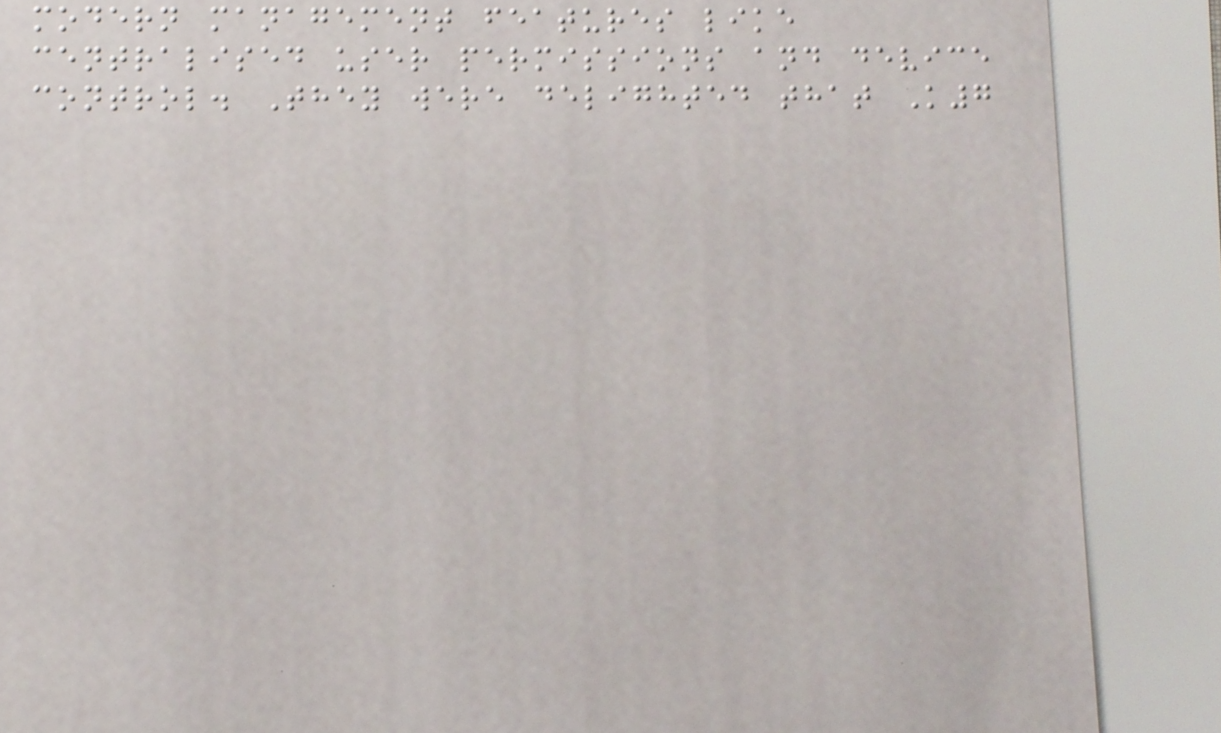modern management features like
centralised user permissions and device
control. They were delighted that K7
